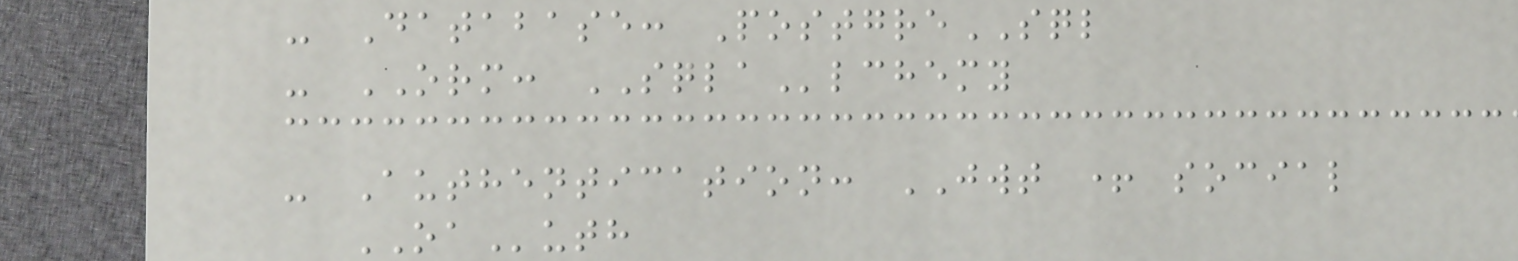- Database: PostgreSQL
- ORM: SQLAlchemy
- Authentication: JWT + social
OAuth
